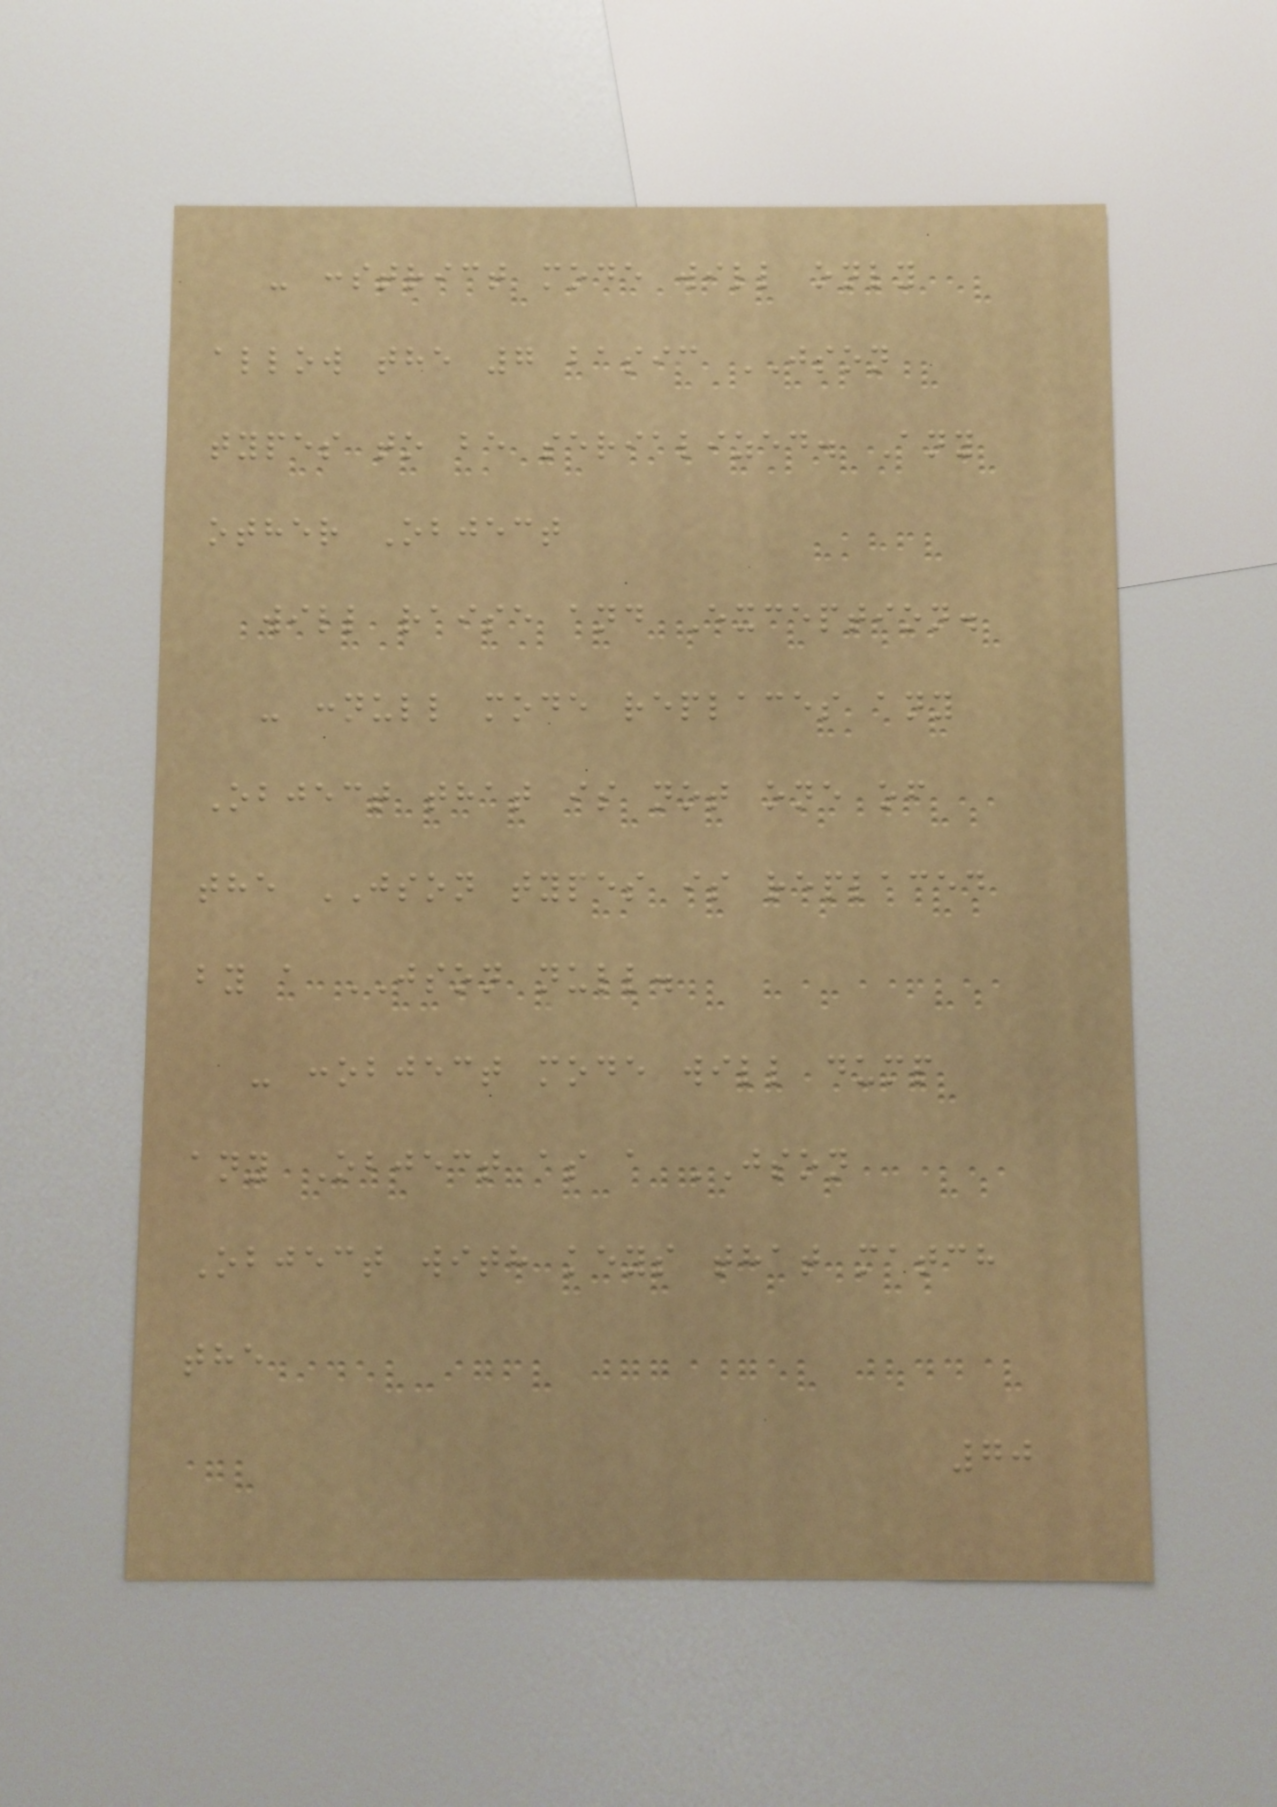- :strict mode will only
allow the 7 basic JSON
types to be serialized. Any
other Object
will raise and Exception.
- :null mode replaces any
Object that is not one of
the JSON types is replaced
by a JSON null.
- :object mode will dump
any Object as a JSON
Object with keys that match
the
70
